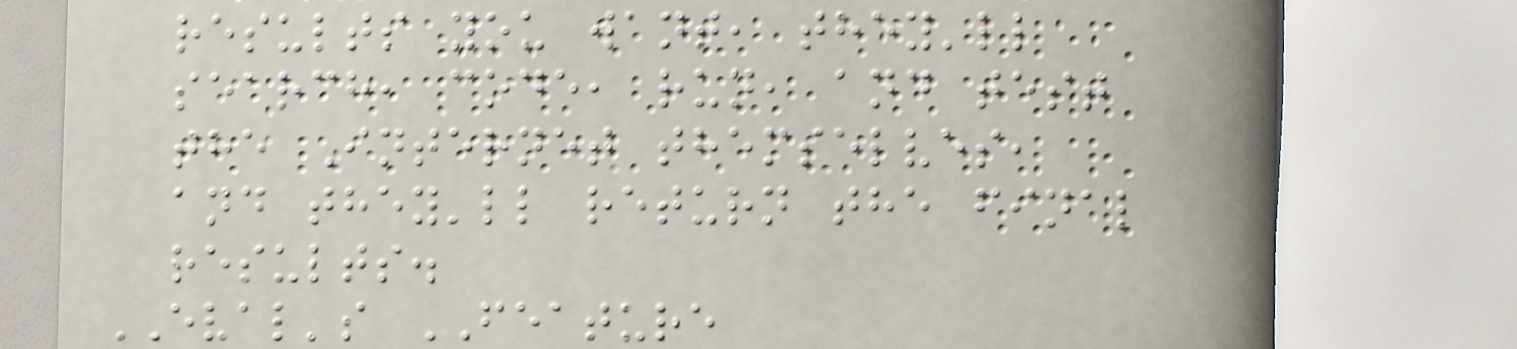results you want, they'll
search, code, run, and test
the Internet themselves,
and they'll return the final
results.
EVAL's FEATURE
